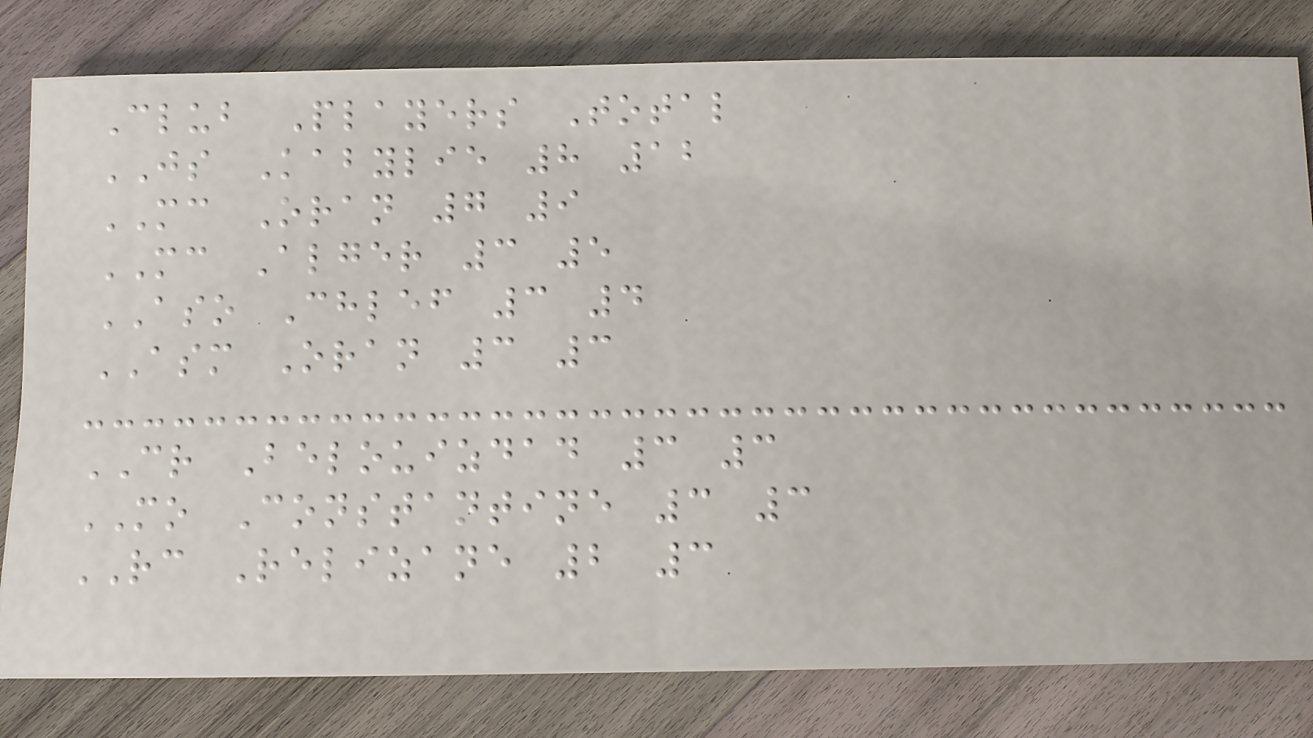Club Players Total
JS Kabylie 8 12
MC Oran 7 9
MC Alger 3 5
ASO Chlef 3 4
ASM Oran 3 3
CR Belouizdad 3 3
MO Constantine 3 3
RC Relizane 2 3
